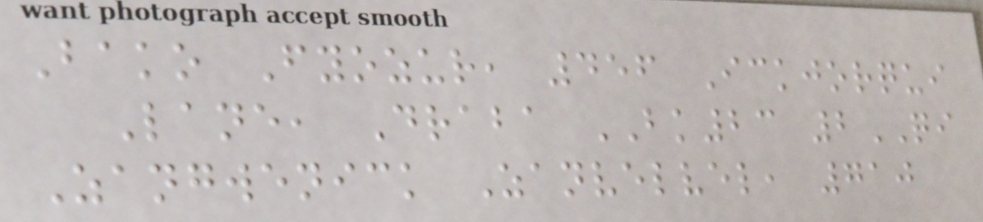Bako Fyozur, 456 Ickjorqui
Lane, Draba BK23 2QI
Zangwenick Zanvelvel, 710
